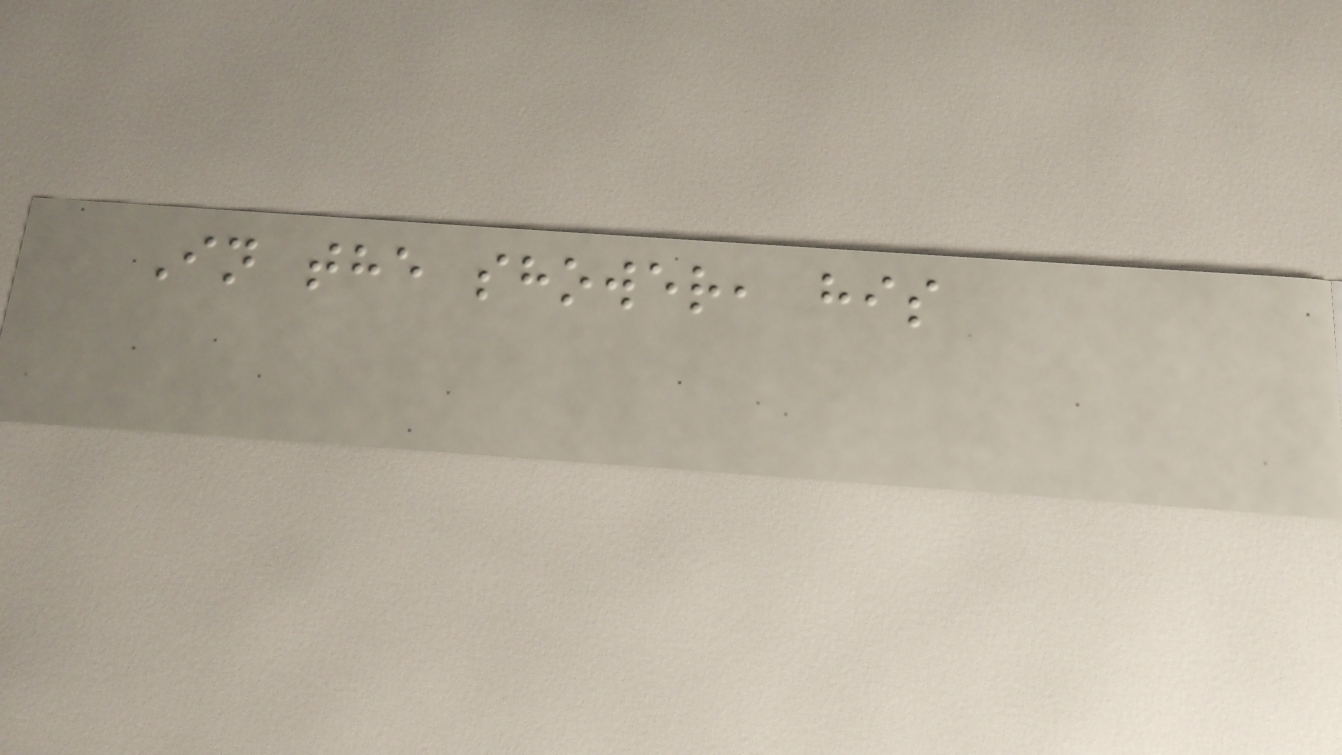In the shower, his
